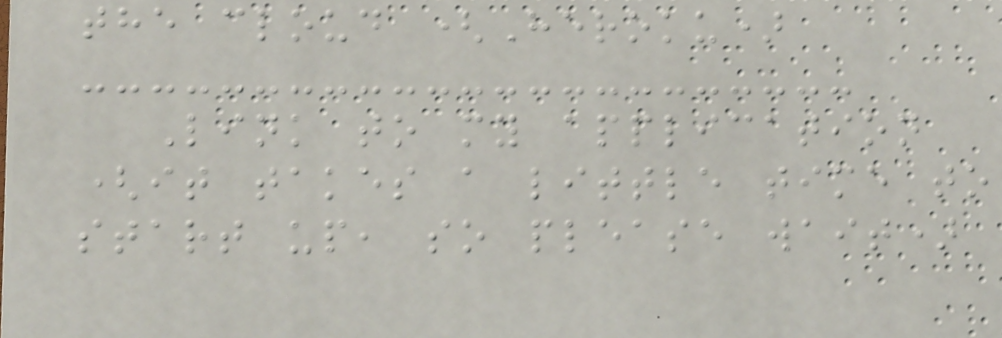the cloud (Heroku)
Link to my application
(it takes a little time to
start up, so please wait)
